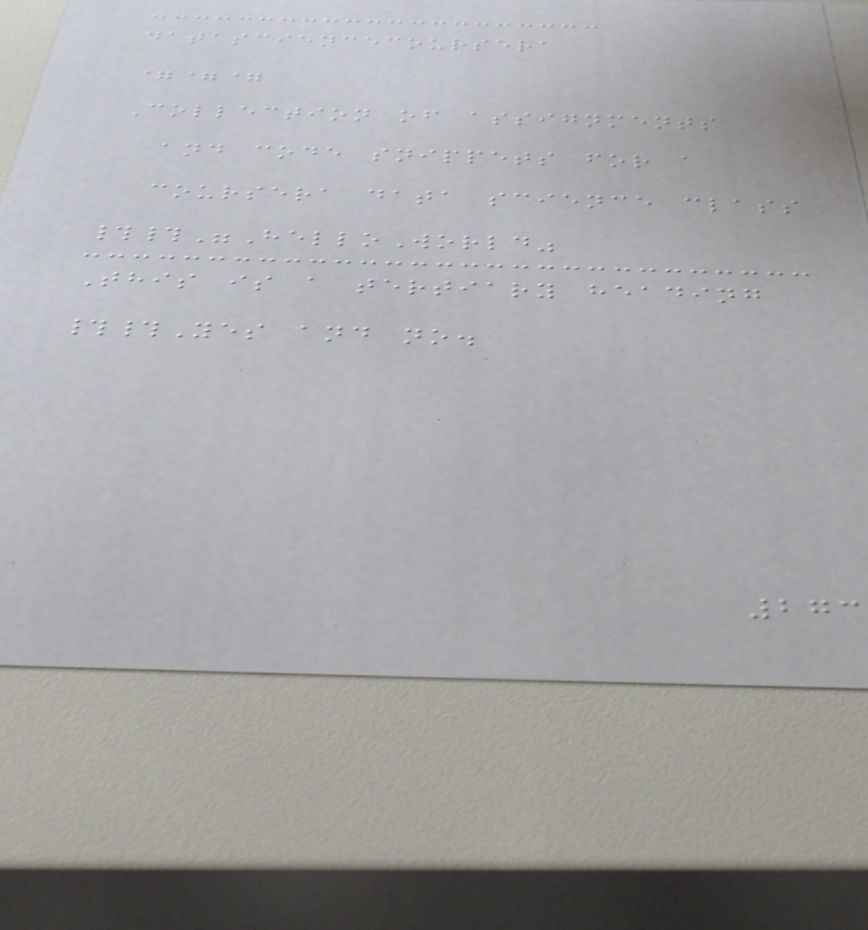datasciencecoursera
===
Collection of assignments
and code snippets for a
coursera data science class
##"HelloWorld"
This is a tertiary heading
##Yes and no.
273
